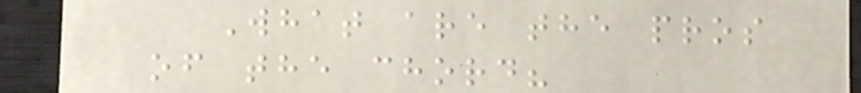What are the pros
of the chord?
